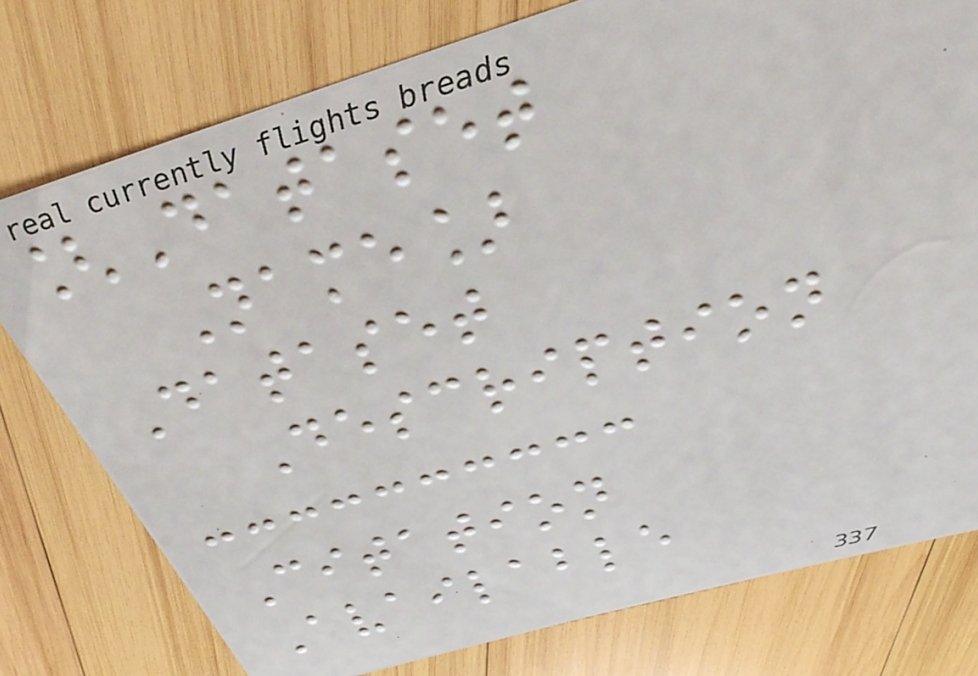[Dataset
Name]
Dataset
Description
Citation
Available
